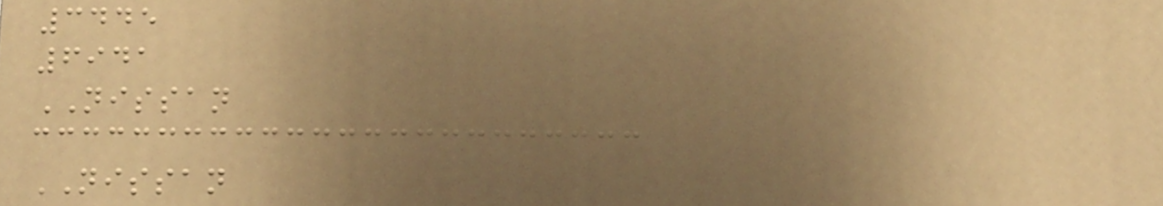3445
6941
NISSAN
NISSAN
